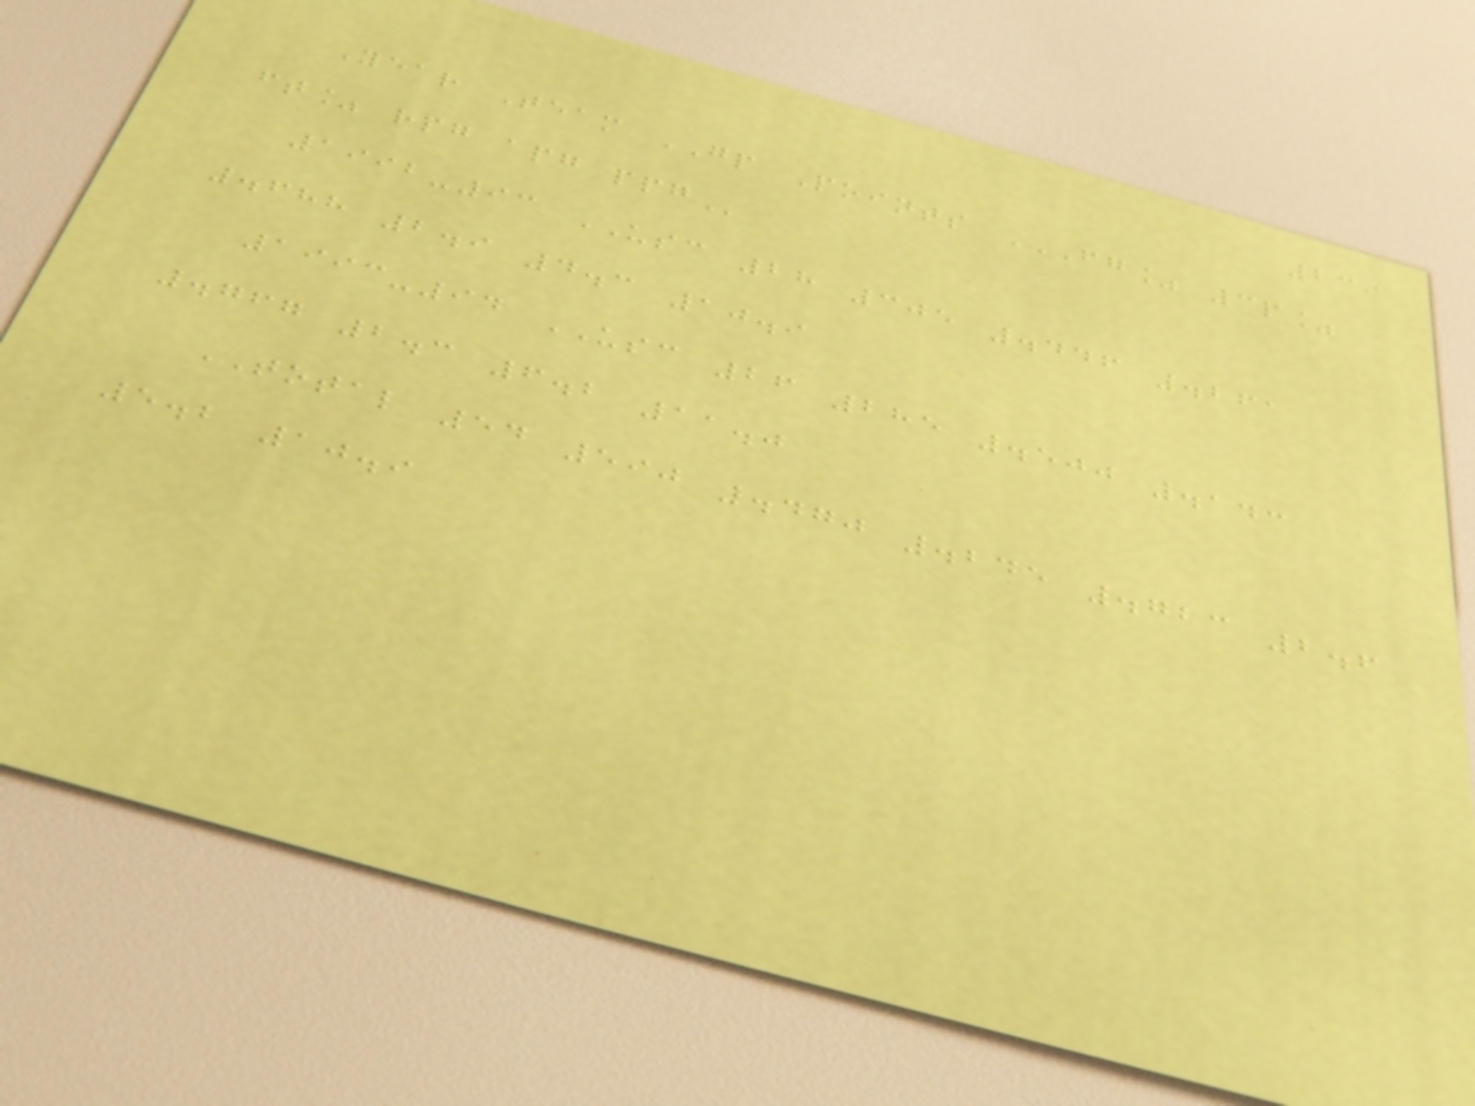239
Year Team GP Points FG% 3P%
FT% RPG APG PPG
1992-93 USC 28 305 .446 .261
.688 2.9 4.3 10.9
1993-94 USC 26 285 .500 .143
.767 2.3 6.2 11.0
TOTAL 54 590 .470 .245 .723 2.6
5.2 10.9
